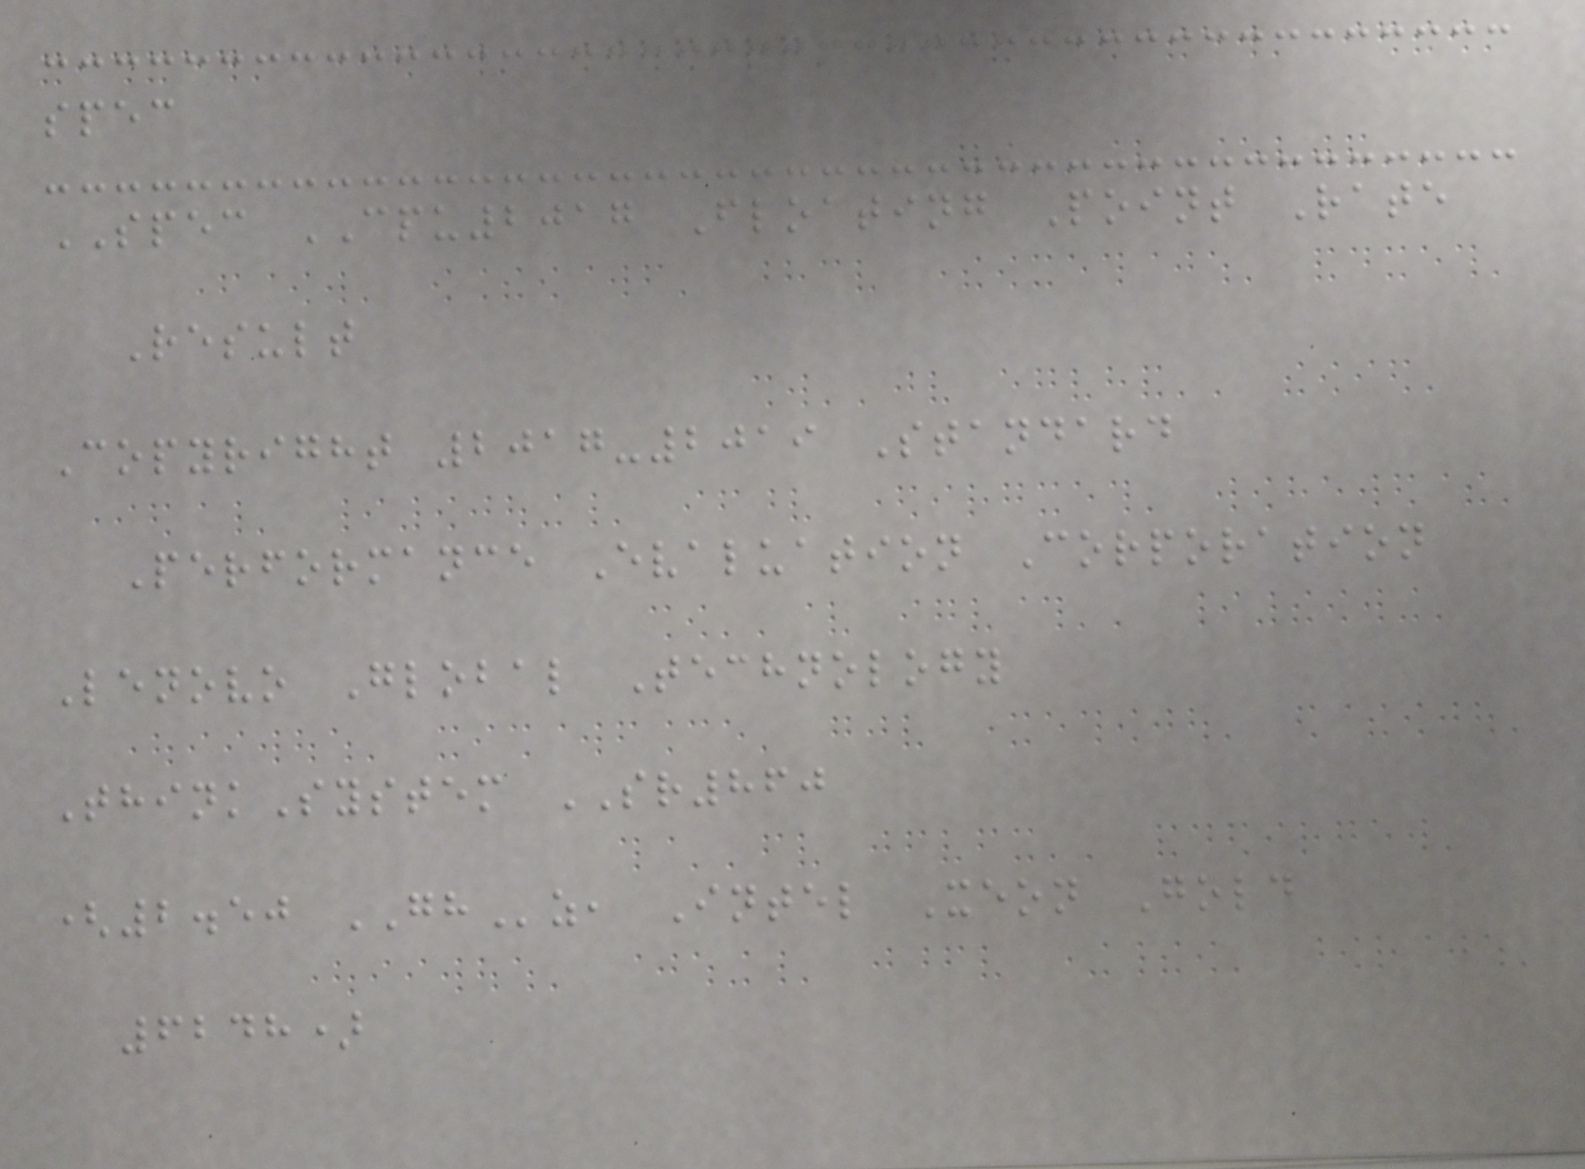spec
SPEC CPU2017 Floating Point Rate
Result
Copyright 2017-2019 Standard
Performance Evaluation Corporation
Lenovo Global Technology
ThinkSystem SR860
(2.50 GHz, Intel Xeon Gold
6248)
